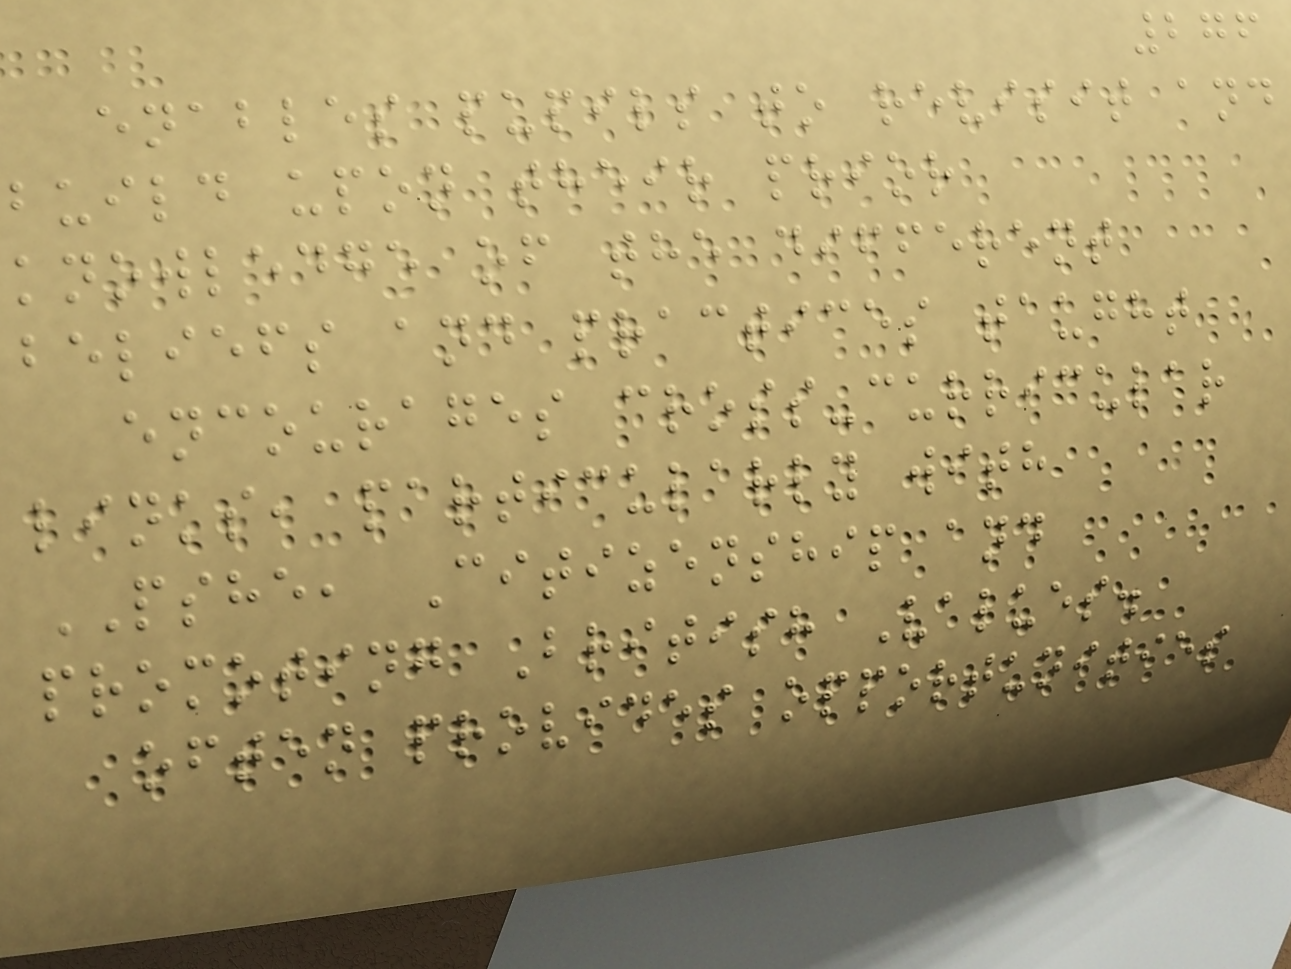276
enables pupils to revisit and
build upon their prior
knowledge of the different
beliefs and practices taught
encourages cross-curricular
links, particularly with
PSHE, Citizenship and
promoting British Values.
often provides opportunities
